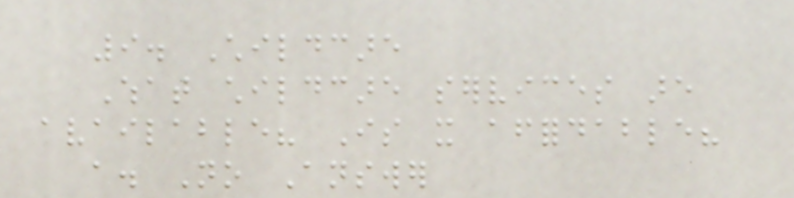9. Childcare
What childcare services are
available? Is it affordable?
a. No Answer
